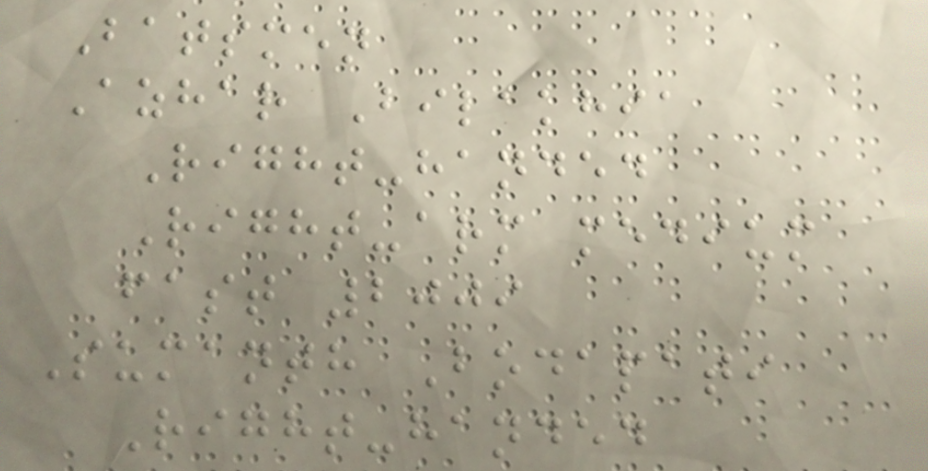Batsmen
Azhar Bilakhia
Right-handed
Right-arm medium
fast 2009
Sumanth Bodapati
Right-handed
